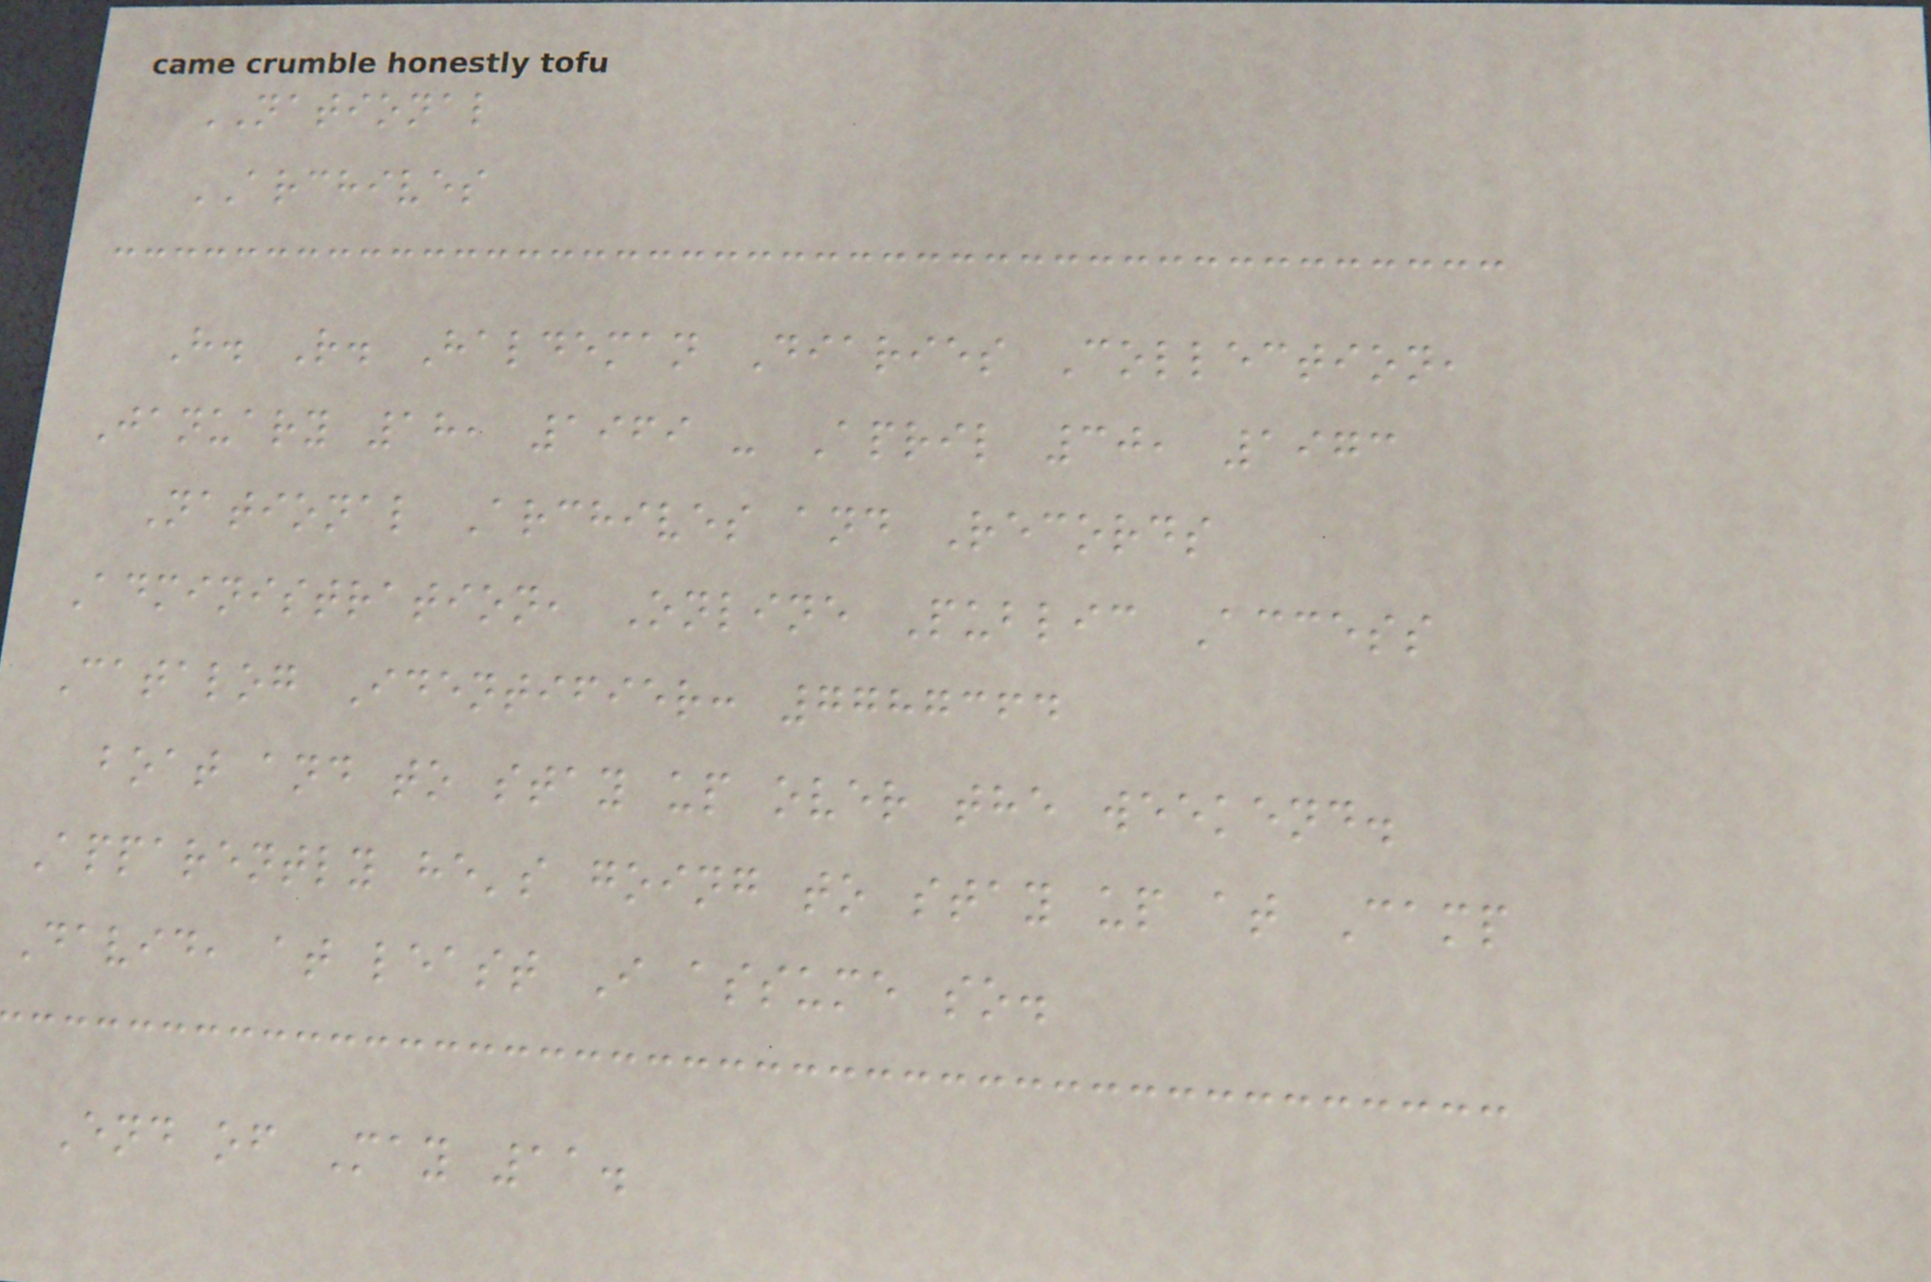NATIONAL
ARCHIVES
H. R. Haldeman Diaries Collection,
January 18, 1969 - April 30, 1973
National Archives and Records
Administration, Online Public Access
Catalog Identifier: 7787364
boat and to stay up over the weekend.
Apparently he's going to stay up at Camp
David, at least I assume so.
End of May 11.
